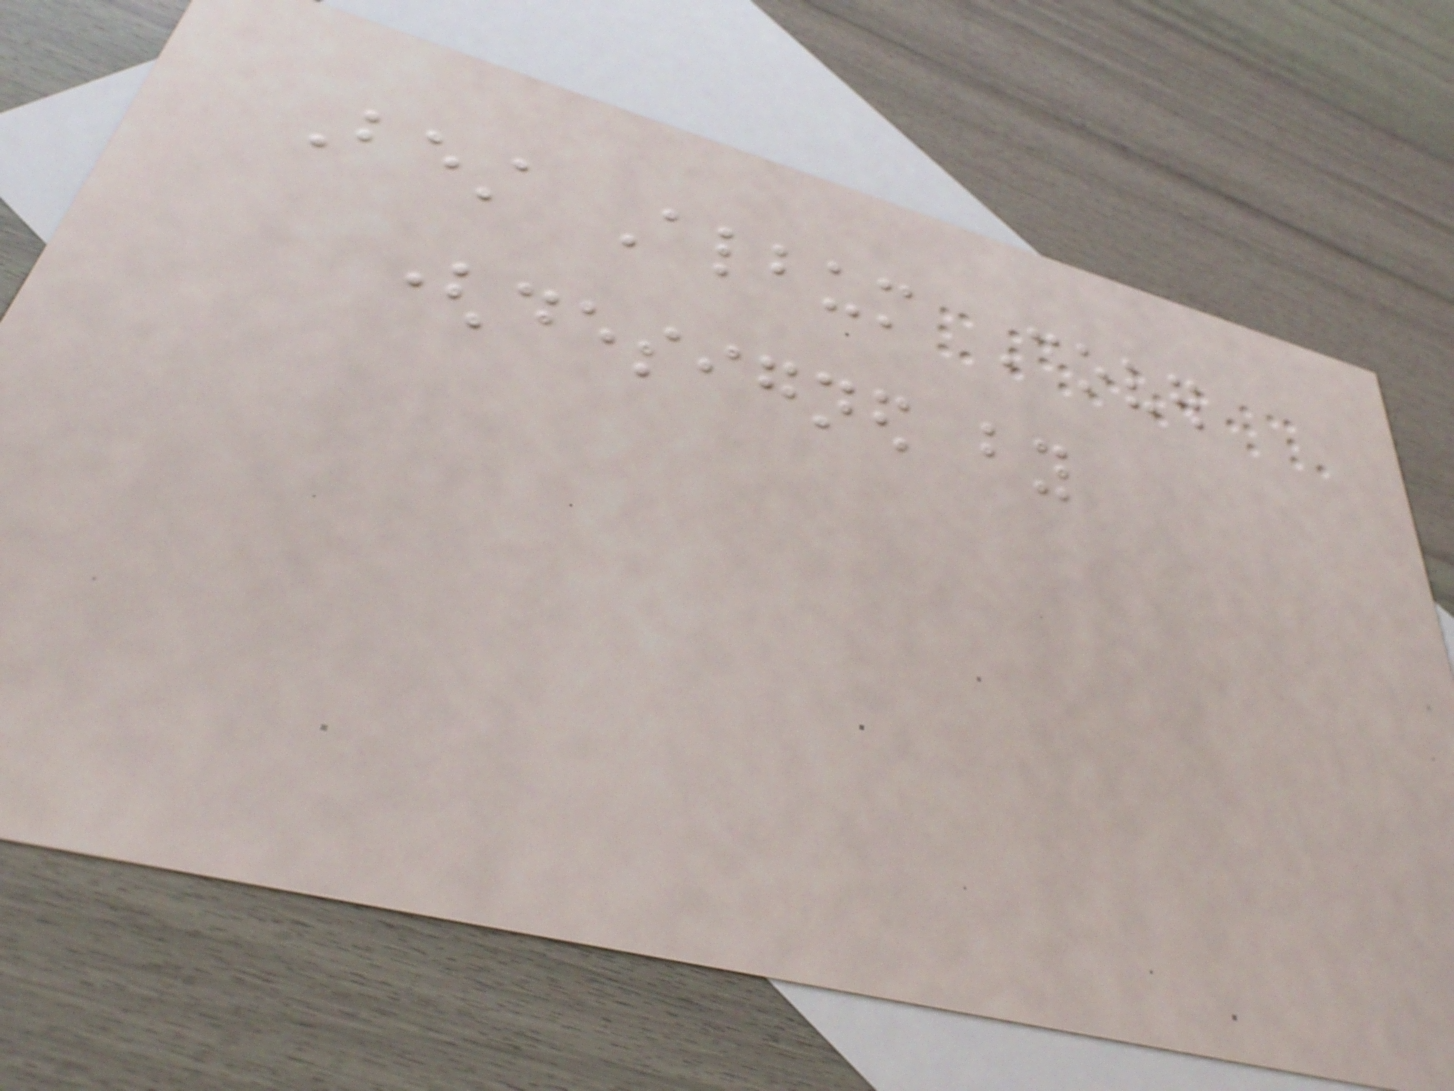Best Album Cover
(designed by
